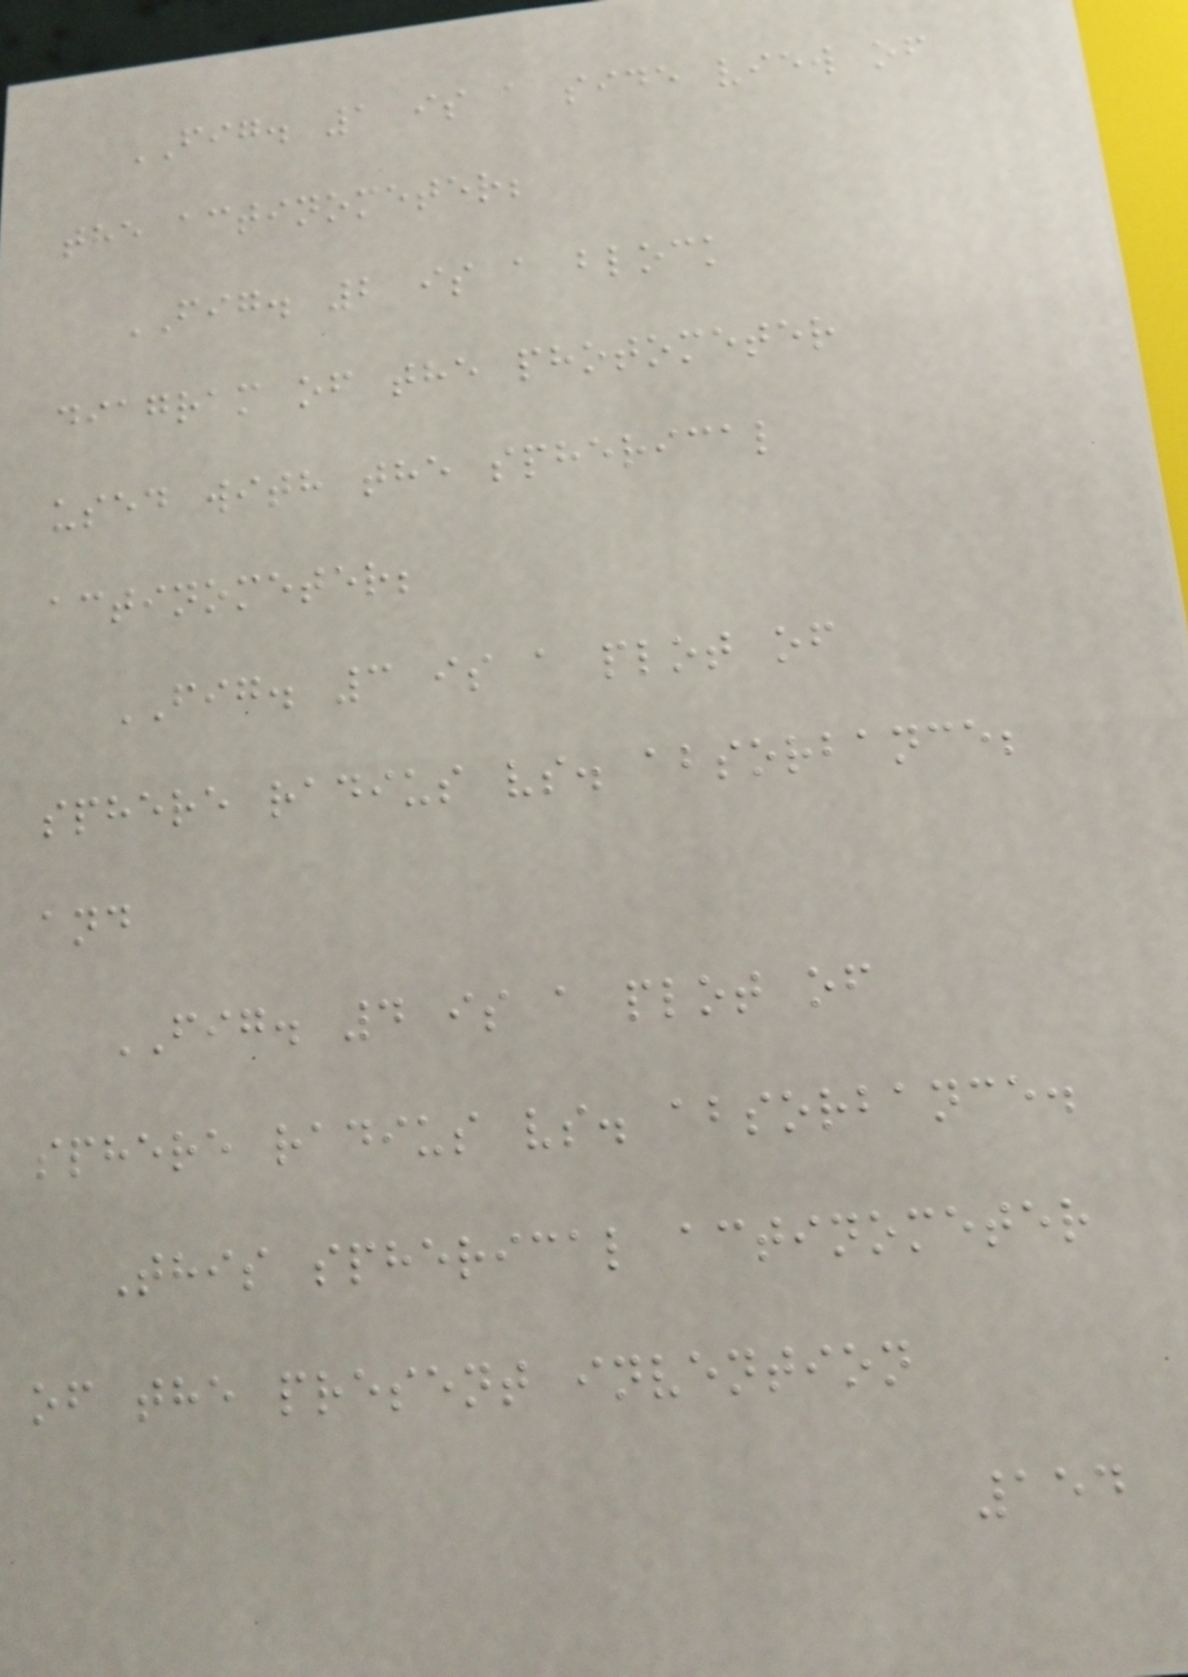FIG. 1 is a side view of
the actinometer;
FIG. 2 is a block
diagram of the photometer
used with the spherical
actinometer;
FIG. 3 is a plot of
sphere radius vs. absorbance;
and
FIG. 4 is a plot of
sphere radius vs. absorbance.
This spherical actinometer
of the present invention
154
